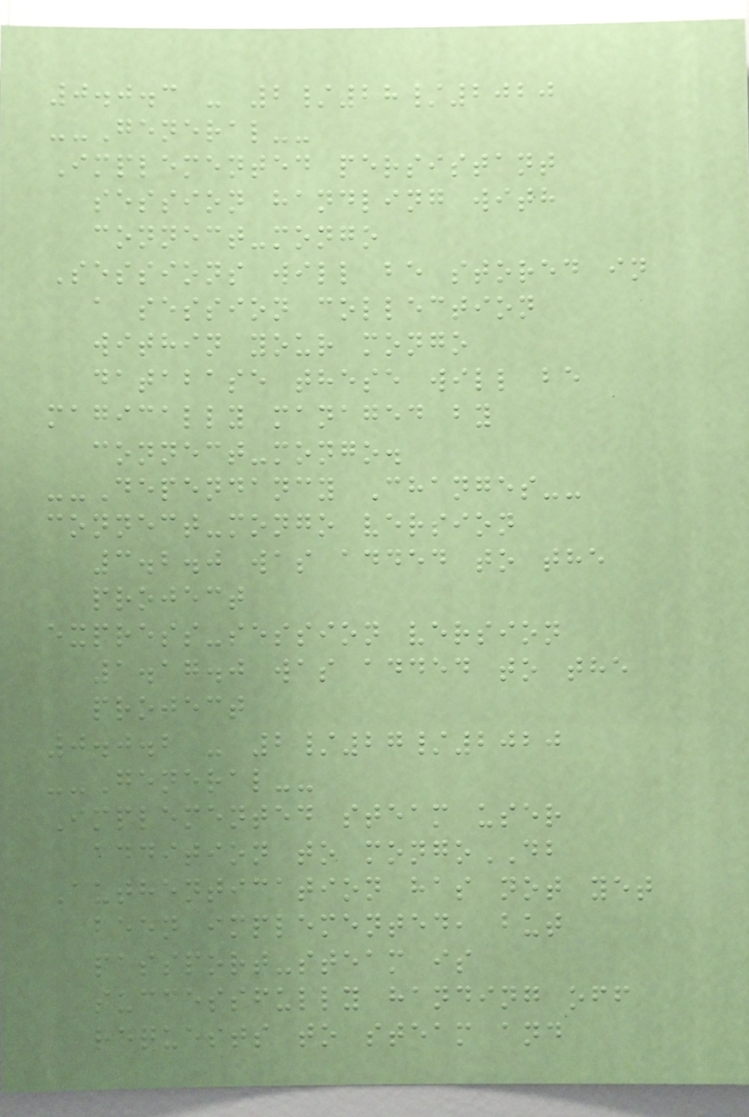0.0.3 - 2/28/2020
--General--
Implemented persistant
session handling with
connect-mongo
Sessions will be stored in
a session collection
within your mongo
database these will be
magically managed by
connect-mongo.
--Dependancy Changes--
connect-mongo version
3.2.0 was added to the
project
express-session version
1.17.0 was added to the
project
0.0.2 - 2/27/2020
--General--
Implemented steam user
addition to mongoDB
Authentication has not yet
been implemented, but
passport-steam is
successfully handing off
requests to steam and
